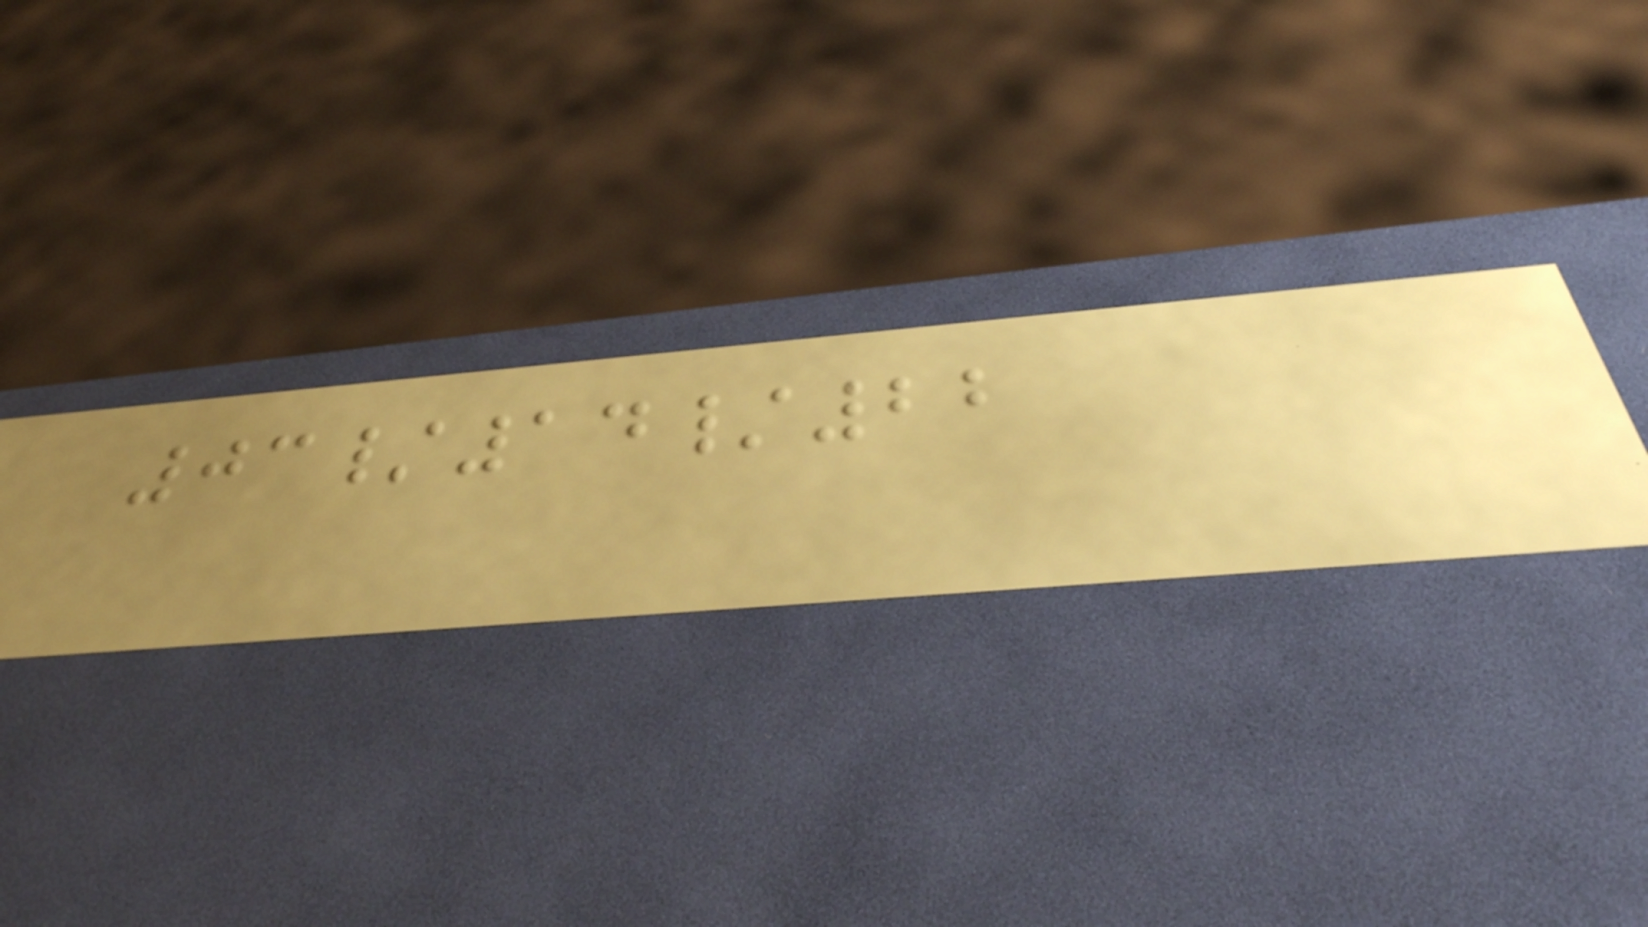03/14/22
